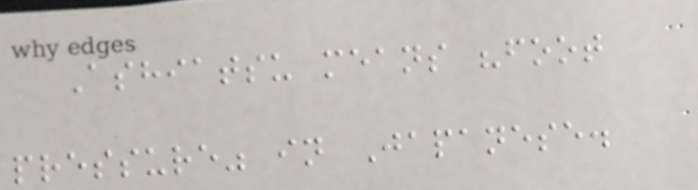Ashiatsu means "foot
pressure" in Japanese.
